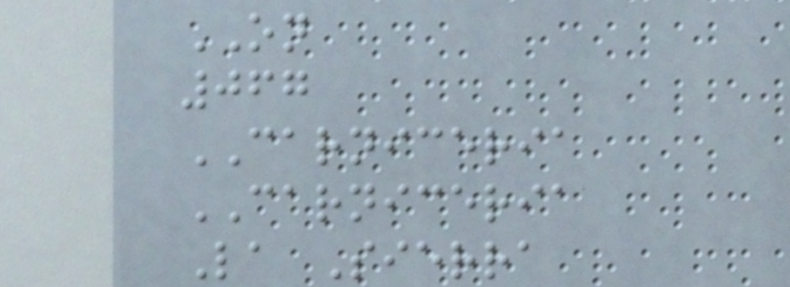ON
067
CARNICERIA
CARNICERIA
La Sierra
